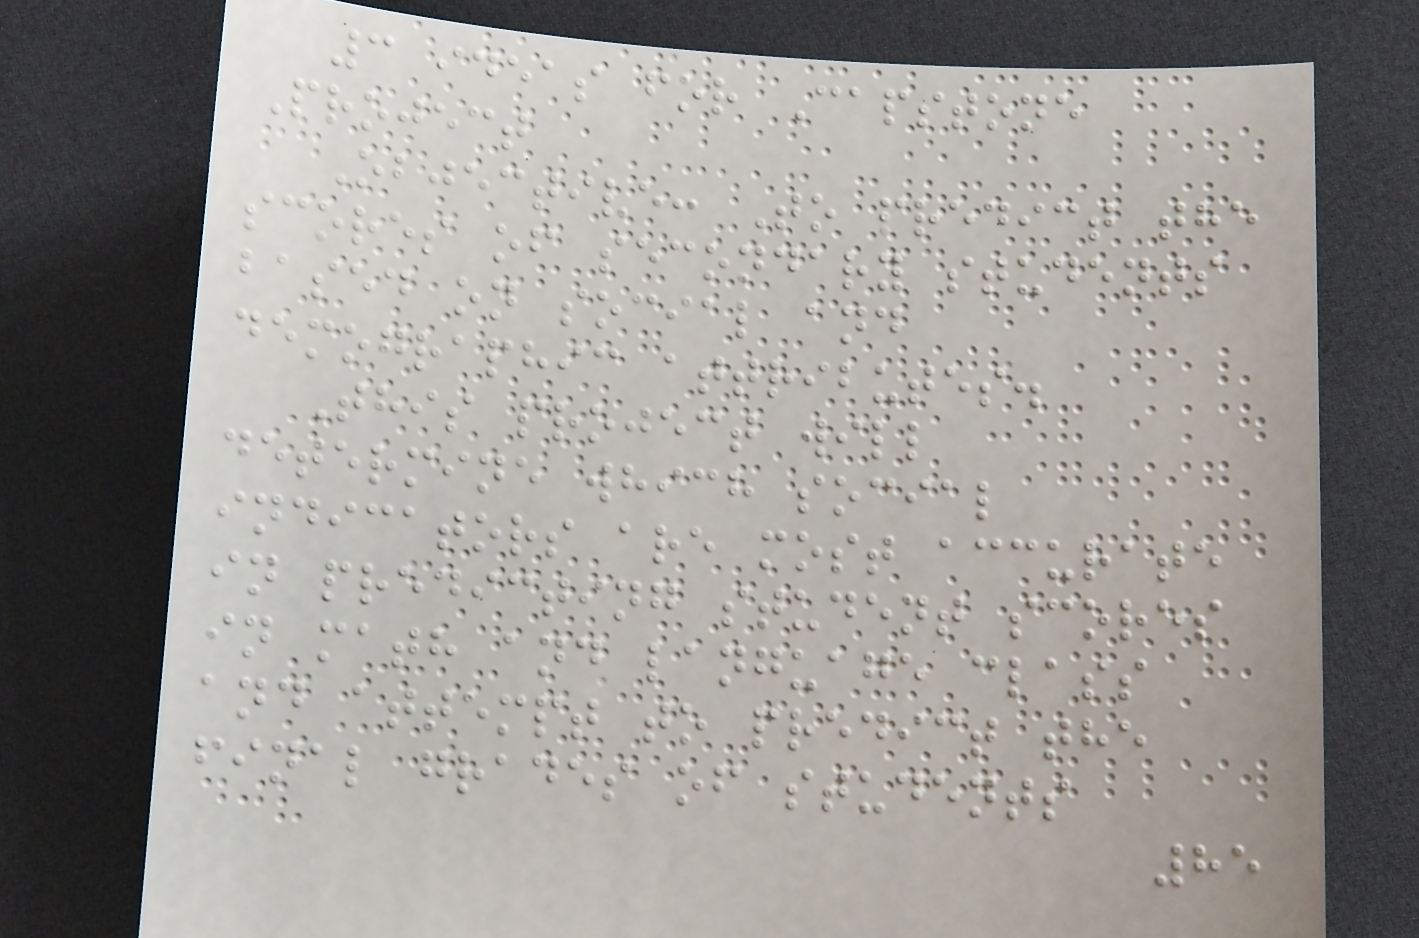3 ideas for Capstone
Project
Objective: To predict the
scores of secondary students
based on social and
demographic attributes.
This project will
determine which social
indicators are most accurate
in predicting student scores
in math and language class
and attempt to predict the
final grades of students
85
